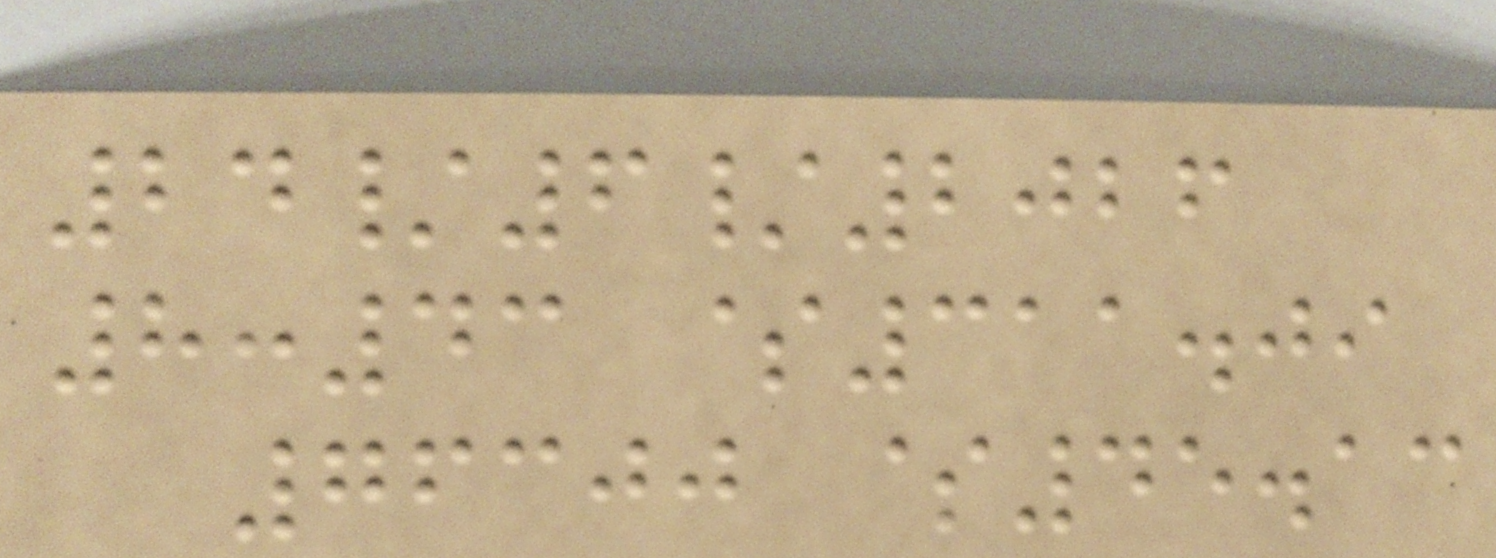24/6/2026
8:43 $311.09
76300 $45.13
